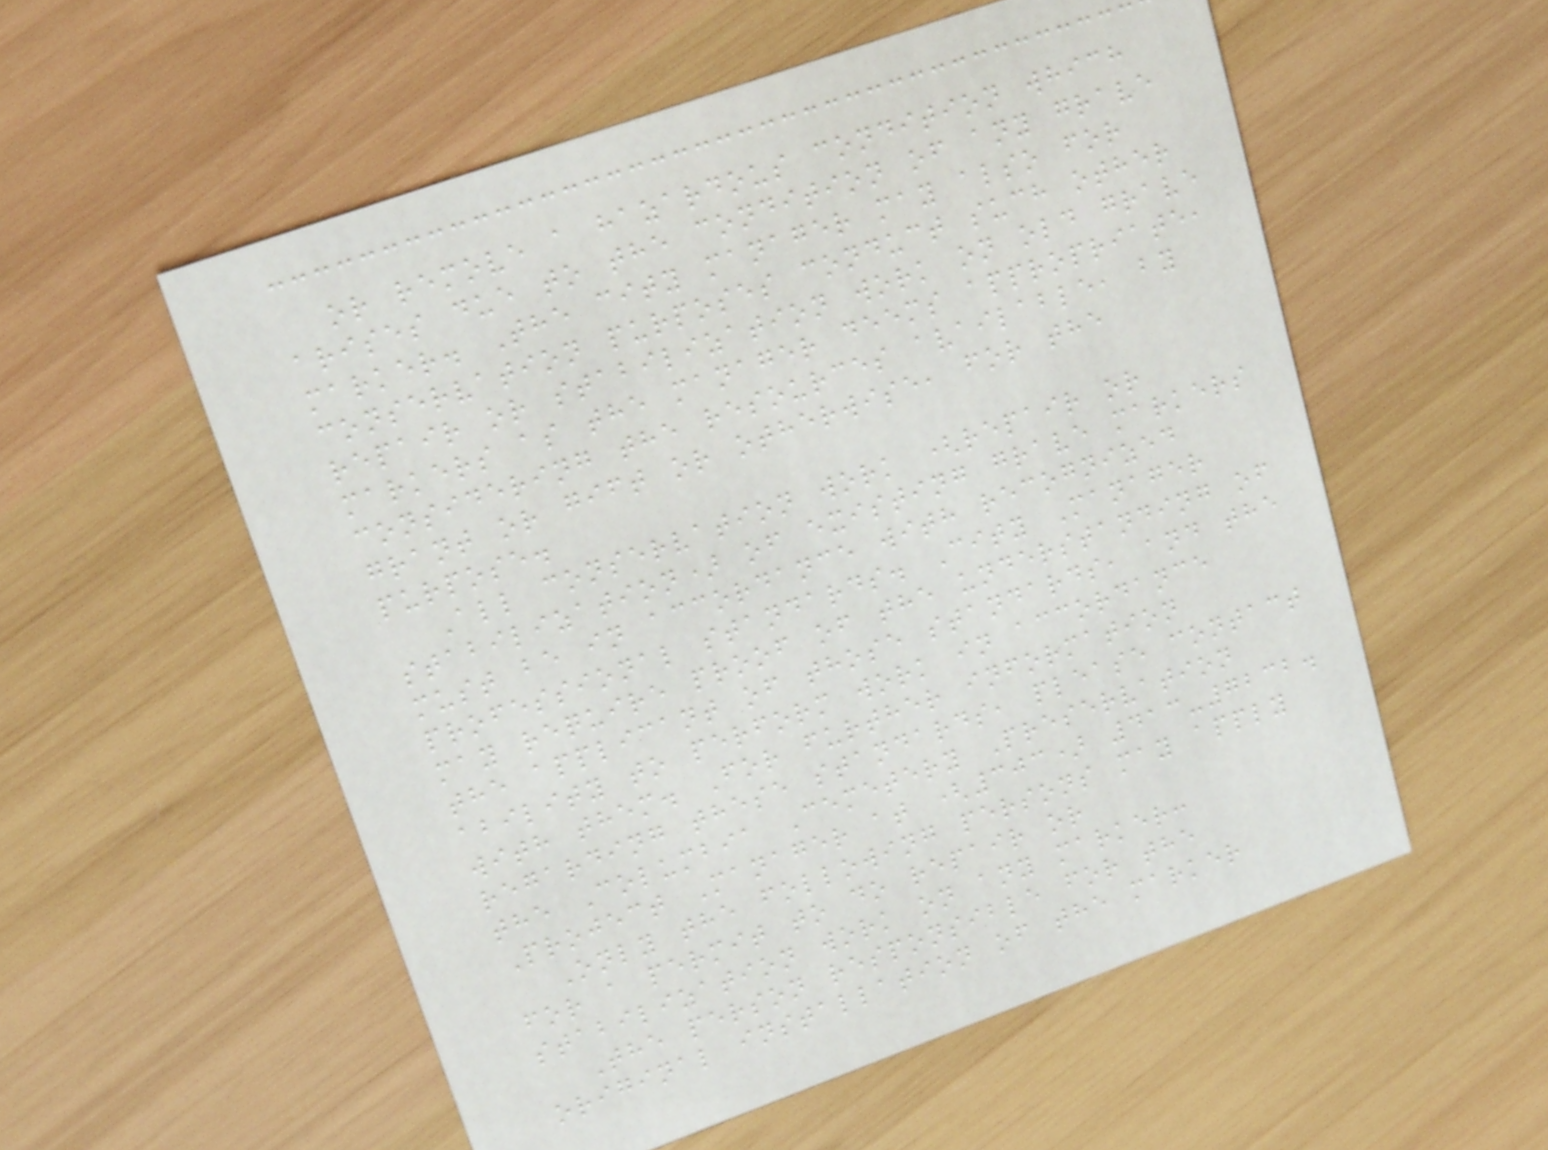or remove a hazardous condition which
arises due to the condition of any grave
marker. The city manager may also for
conservation purposes conduct such other
repair or stabilization work on old grave
markers as the manager deems appropriate,
considering the resources available, by
grant or gift or otherwise, for the
purpose.
All conservation work (repair or
stabilization) of existing grave markers
must be in accordance with recognized
professional standards. City Manager
may require proof of the understanding of
the applicant of those standards, and the
ability to perform work in accordance
with them. For further information
regarding these standards, please contact
the Columbia Cemetery Preservation
Project Manager at (303) 413-7232.
Only the following persons may apply
for a permit to do repair or
stabilization work on any marker:
The person responsible for the
original installation of the marker
